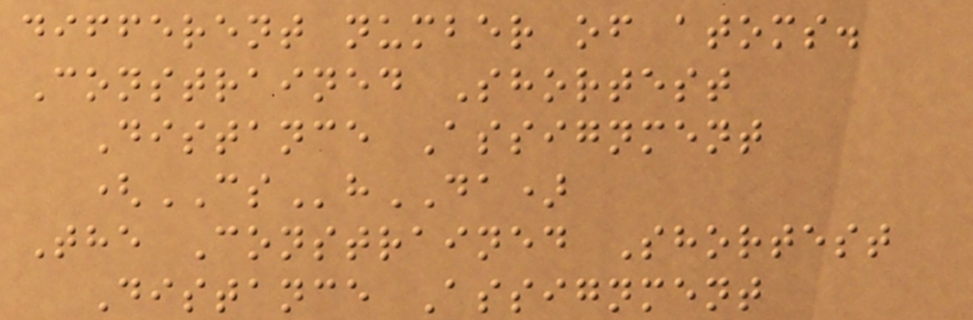different number of atoms.
Constrained Shortest
Distance Assignment
(CShDA)
The Constrained Shortest
Distance Assignment
